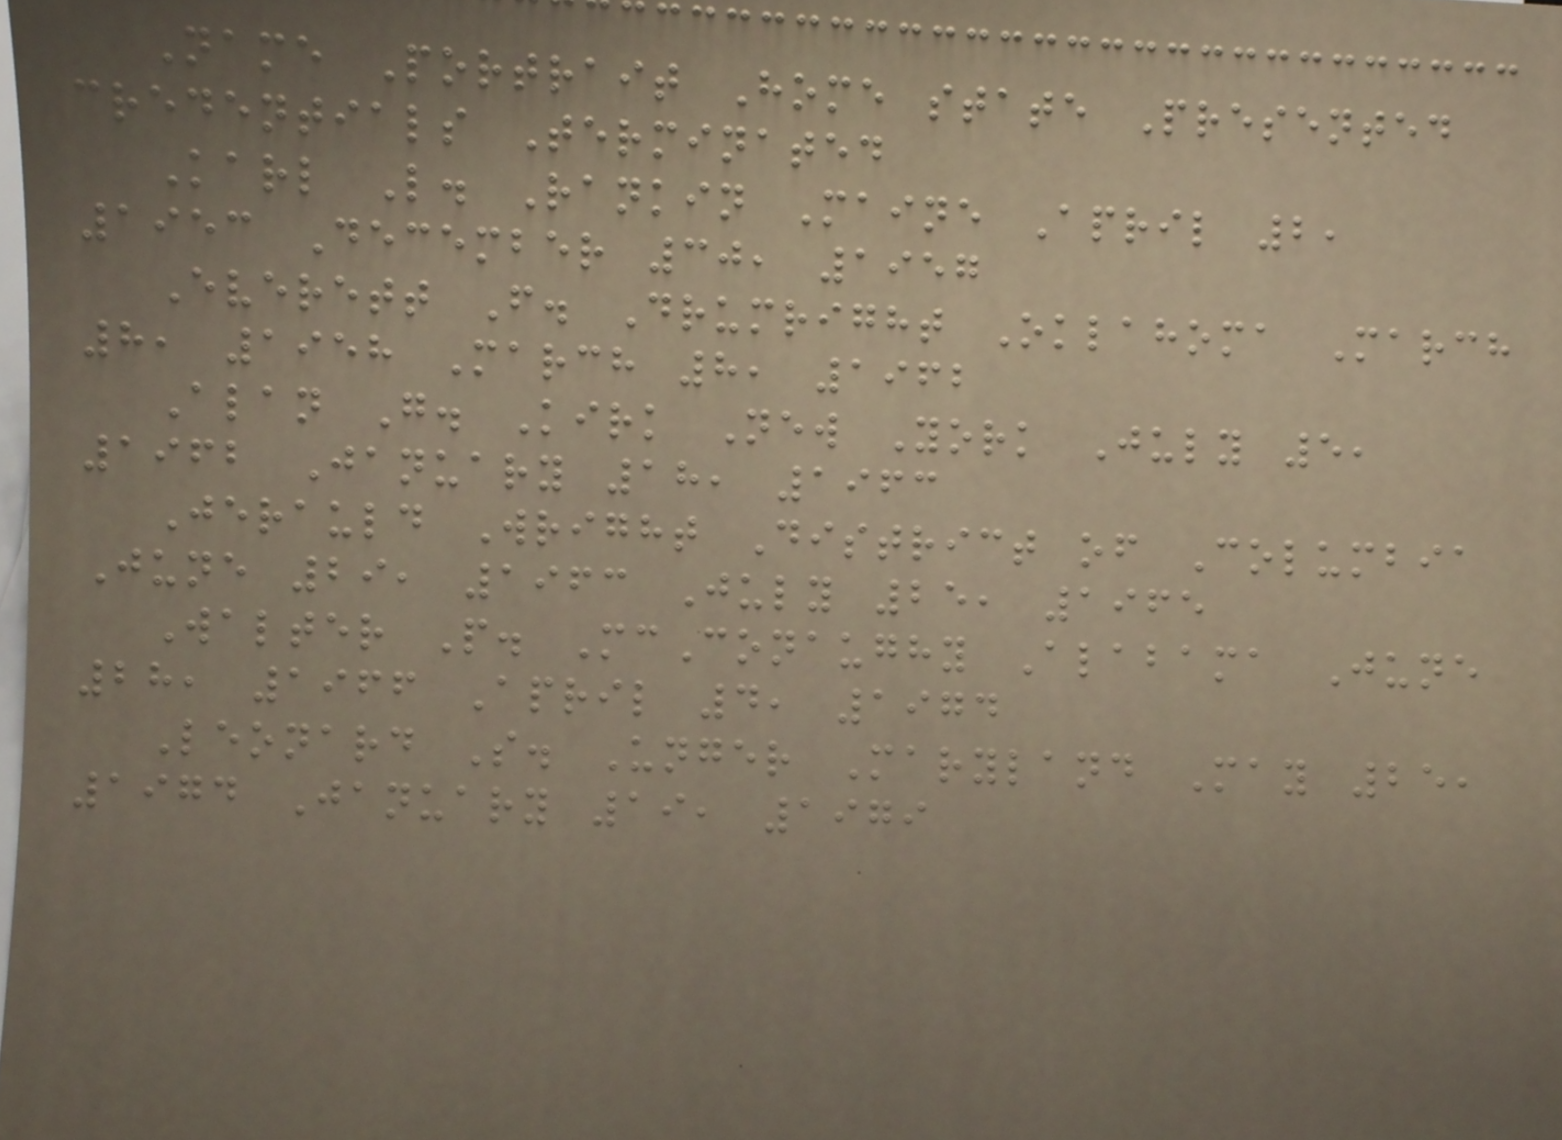Name Portrait Home state Presented
credentials Terminated
Karl L. Rankin Maine April 2,
1953 December 30, 1957
Everett F. Drumright Oklahoma March
8, 1958 March 8, 1962
Alan G. Kirk New York July 5,
1962 January 18, 1963
Jerauld Wright District of Columbia
June 29, 1963 July 25, 1965
Walter P. McConaughy Alabama June
28, 1966 April 4, 1974
Leonard S. Unger Maryland May 25,
1974 January 19, 1979
